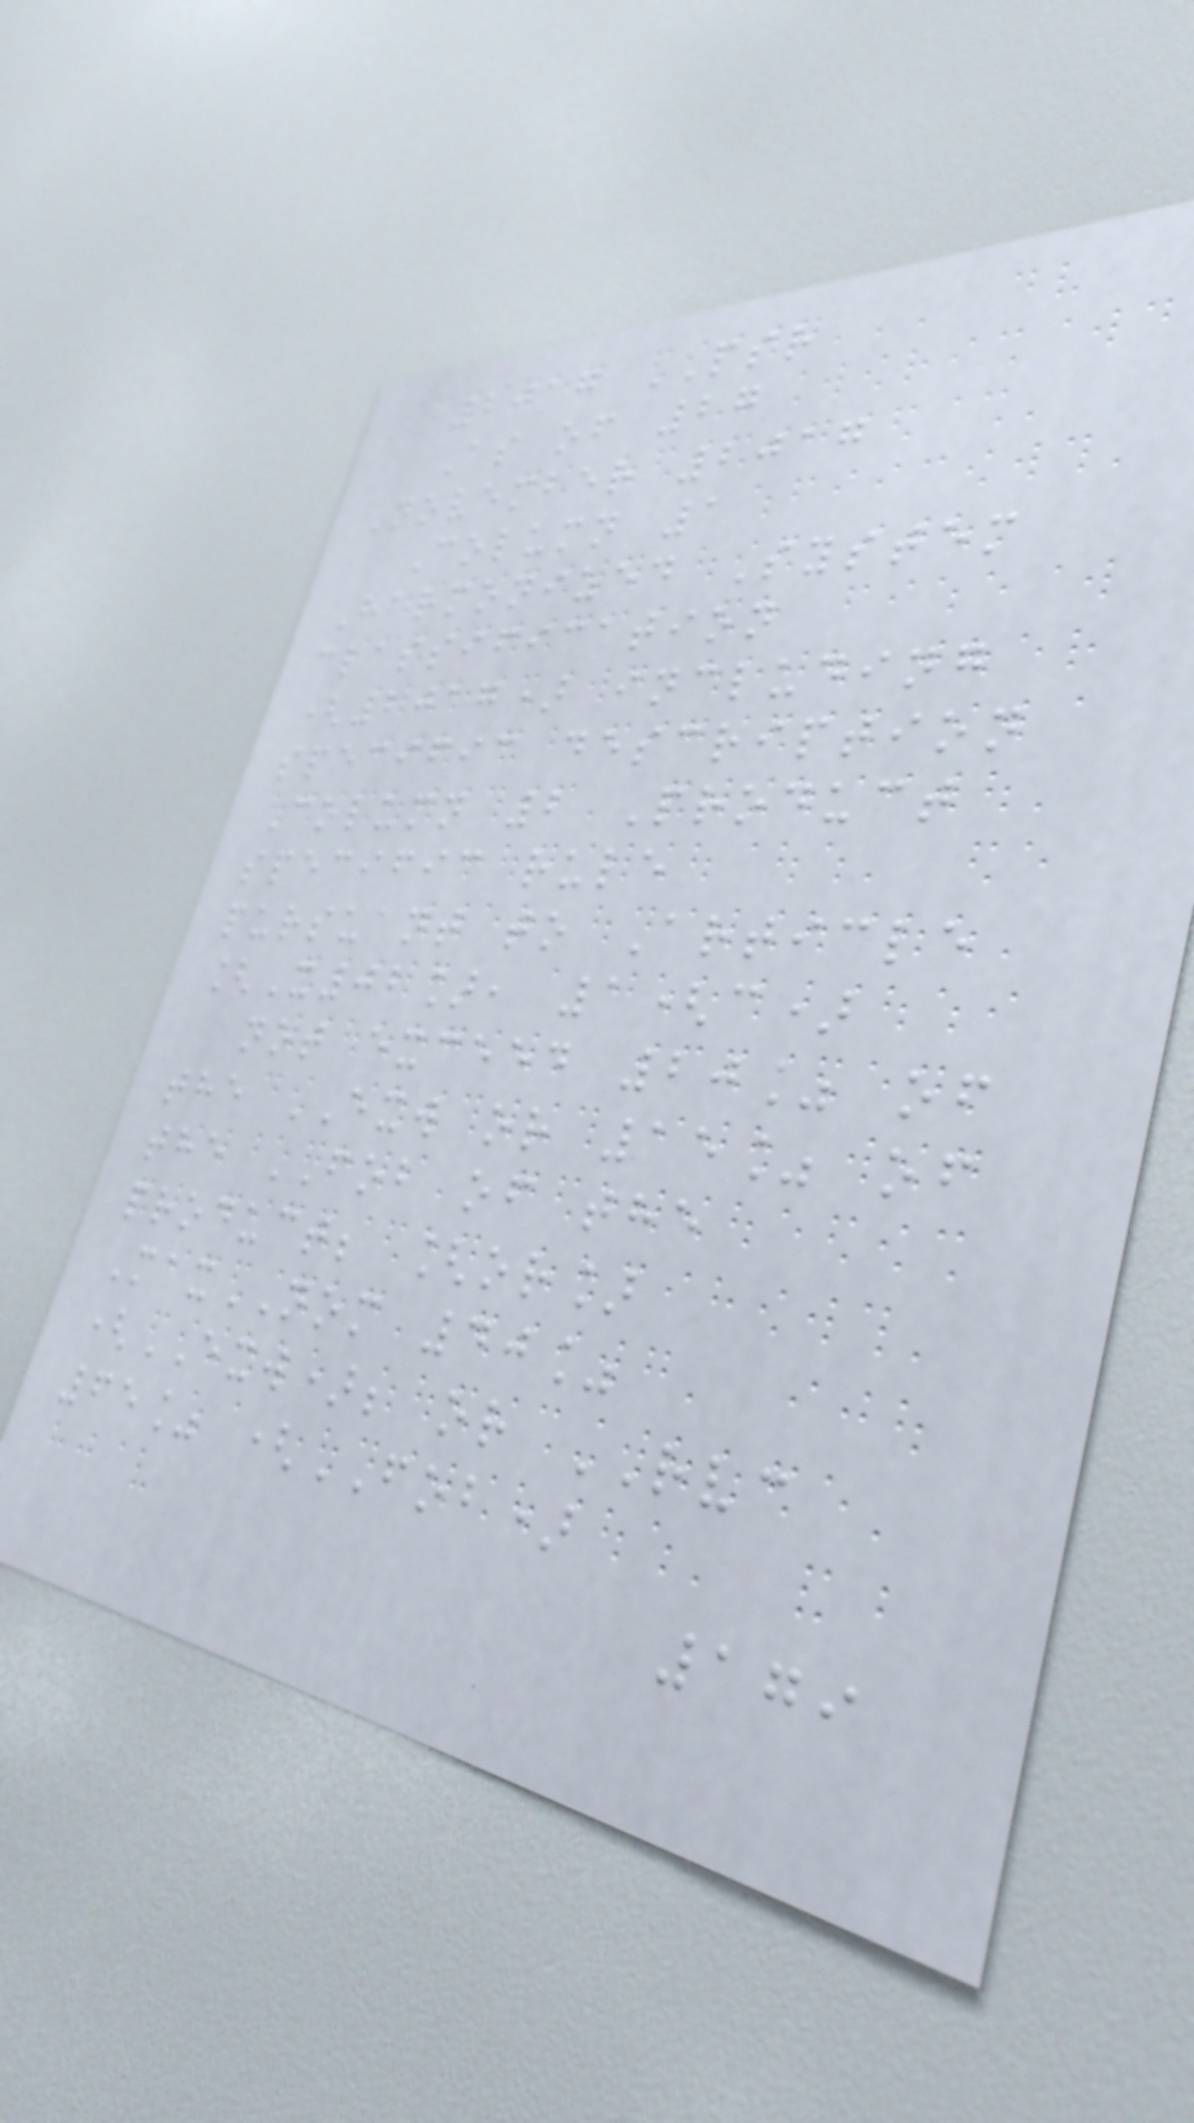2017 PSR
As of 27
November 2017
Column 1
Harmonized System
classification
(2017) including
specific description
Column 2 Product
specific rule
pursuant to Article
[X02], 1(c)
not exceed 20% of
the EXW or 15% of
the FOB of the
product; [or]
MaxNOM 40%
(EXW); or RVC
65% (FOB)
179
